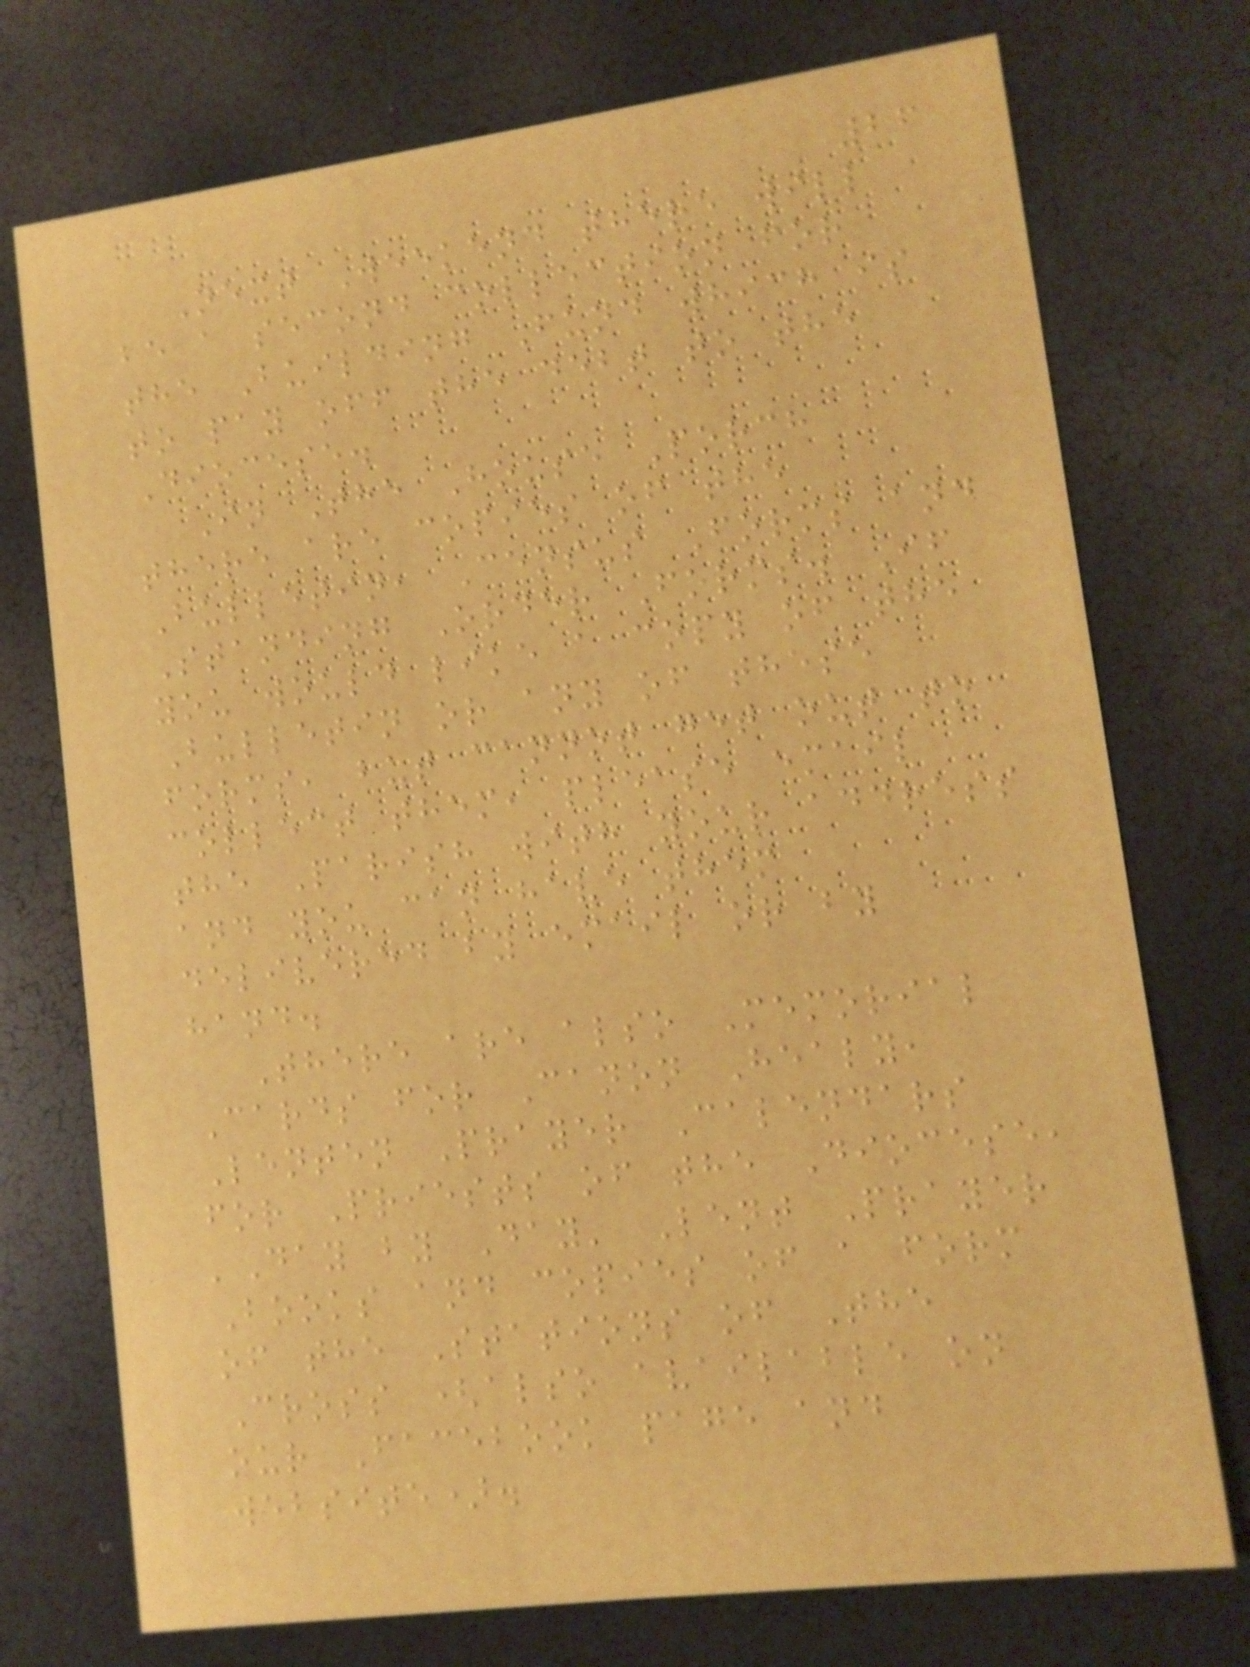26
Next Weekend there will
be a second collection for
the Building Fund which is
to pay off the debt to the
Diocese.
In The House Porch
there are copies of the
Bulletin, Census Forms and
Standing Order Forms. If
you would like a copy of the
Bulletin or any of these
forms, but cannot get out to
collect them, please email
the Parish with your address
and you can have them
delivered by email or by
hand.
There are also Memorial
Cards for Canon Healy,
Lenten Prayer Calendars
for Priests of the Diocese,
'Day by Day' Lent Prayer
Books and copies of a form
of the Stations of The
Cross (also available on
our Facebook page and
website).
